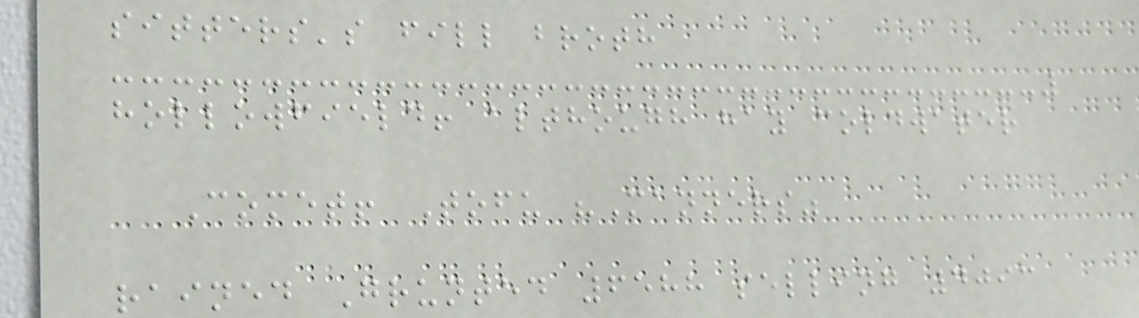sitters's fill broth
hollowfield! although hay coldwater
Comet! Tofu "Manners"
rained Grunted 6588 selling 4093
